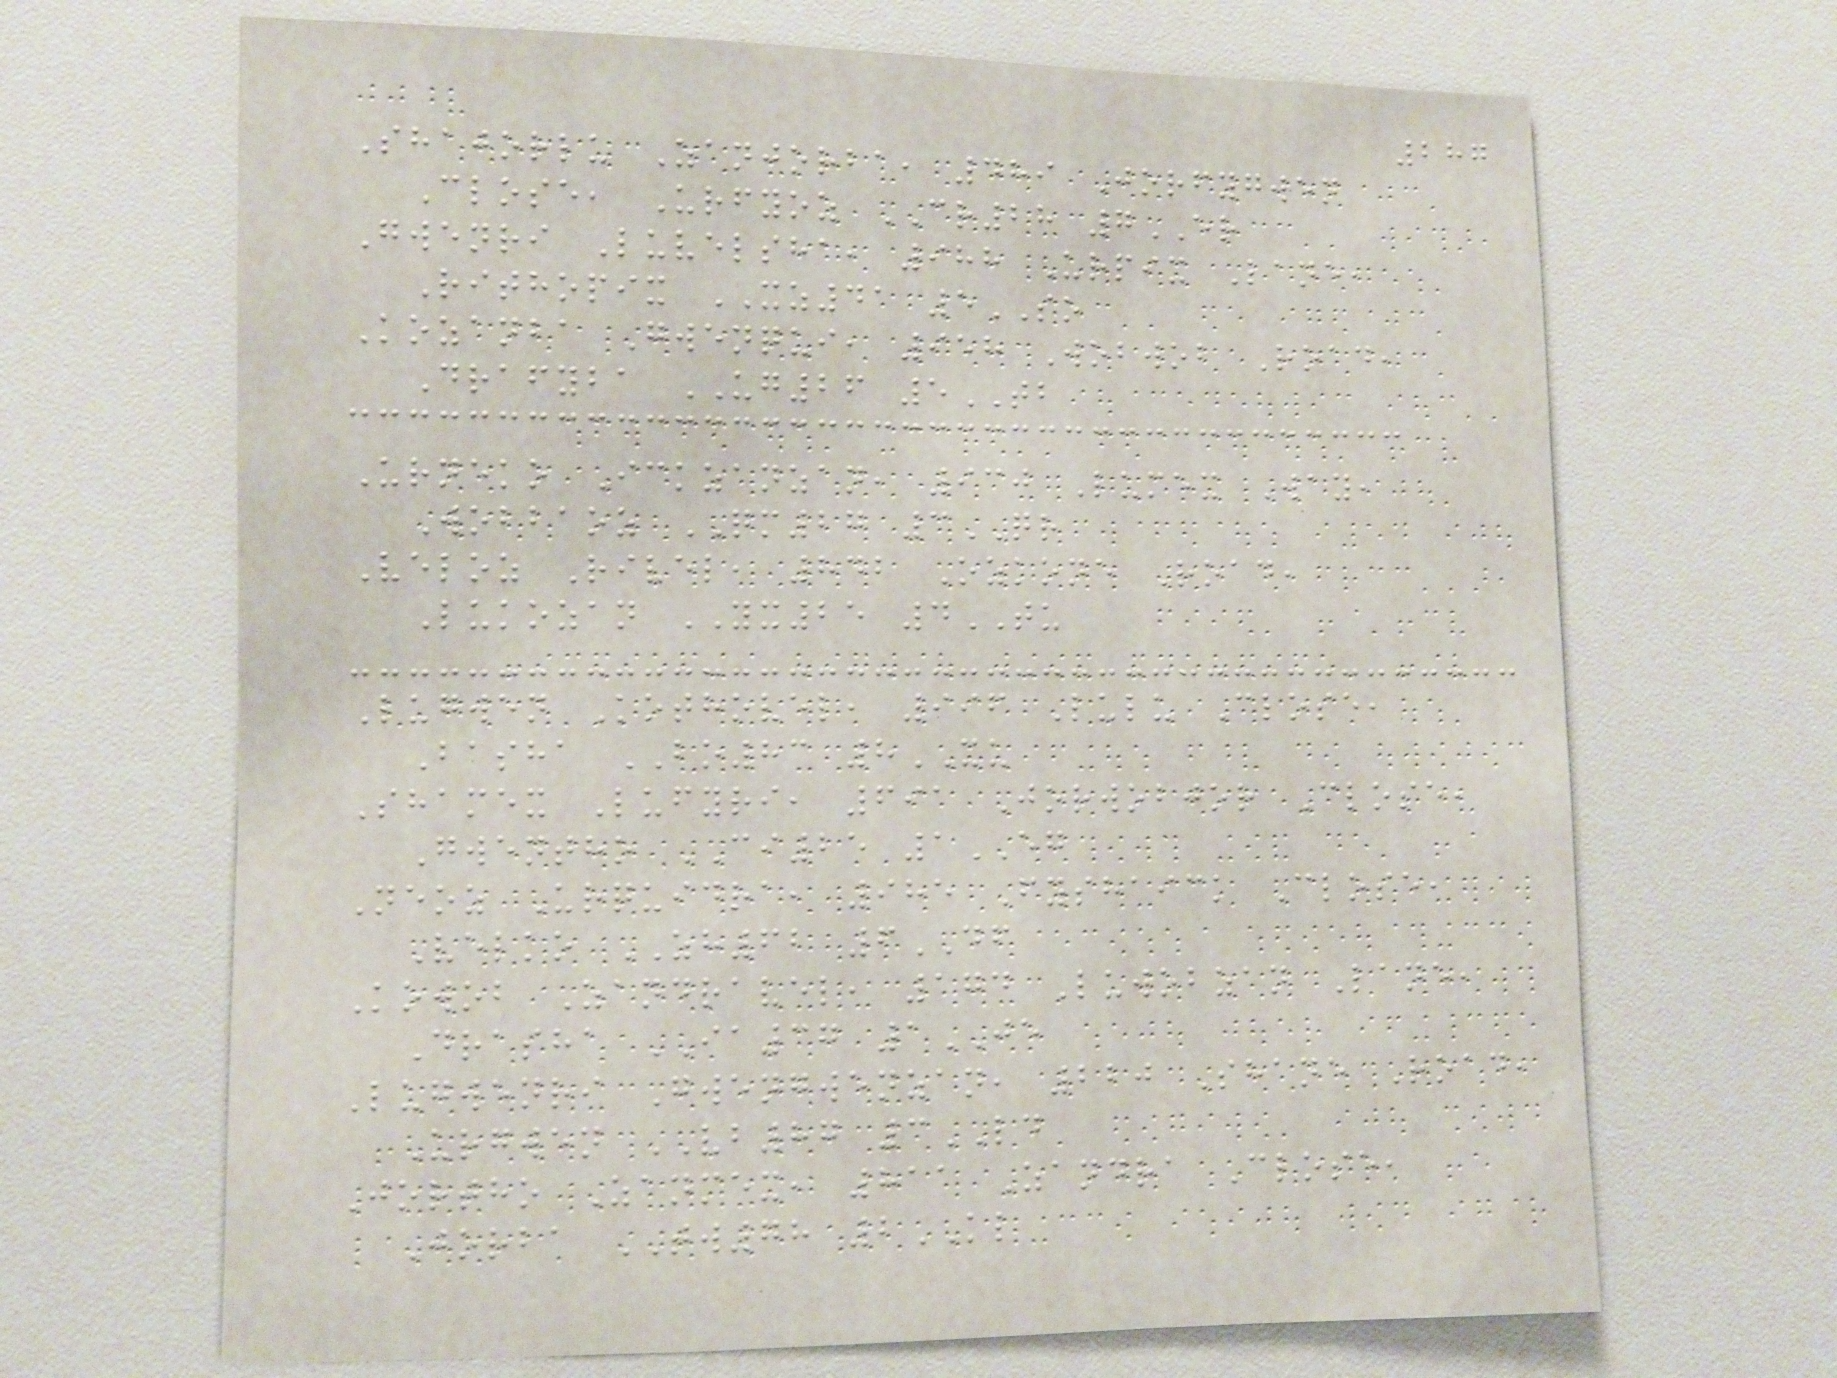287
Shajorlu Zanjorba, 489 Jorfygwen
Close, Urfyoz CR28 7ER
Gwenri Luvelsha, 988 Urpix Lane,
Rithopix XZ41 5SO
Kozanba Gwenqui, 958 Wobwob Road,
Drafyba UG26 5TB
Urneko Ickzanzan, 930 Lumex Way,
Wobbaoz QM27 3QR
Veloz Rivel, 842 Ozkone Road,
Lukozan YX25 4TU
Lugwen Kothovel, 996 Lulu Close,
Basha BO83 8XU
Shamex Lufyri, 691 Jorwobjor Close,
Gwentho CI25 1EG
Neoz Urquidra, 985 Fyshaick Close,
Velko ZH62 6DF
Kowob Zandravel, 174 Luwobzan Lane,
Drasha IA37 1JE
Lugwenri Gwengwenzan, 220 Shane Road,
Urgwen VB87 3LD
Jortho Zanmex, 811 Zandra Close,
Jorba TW78 2KL
